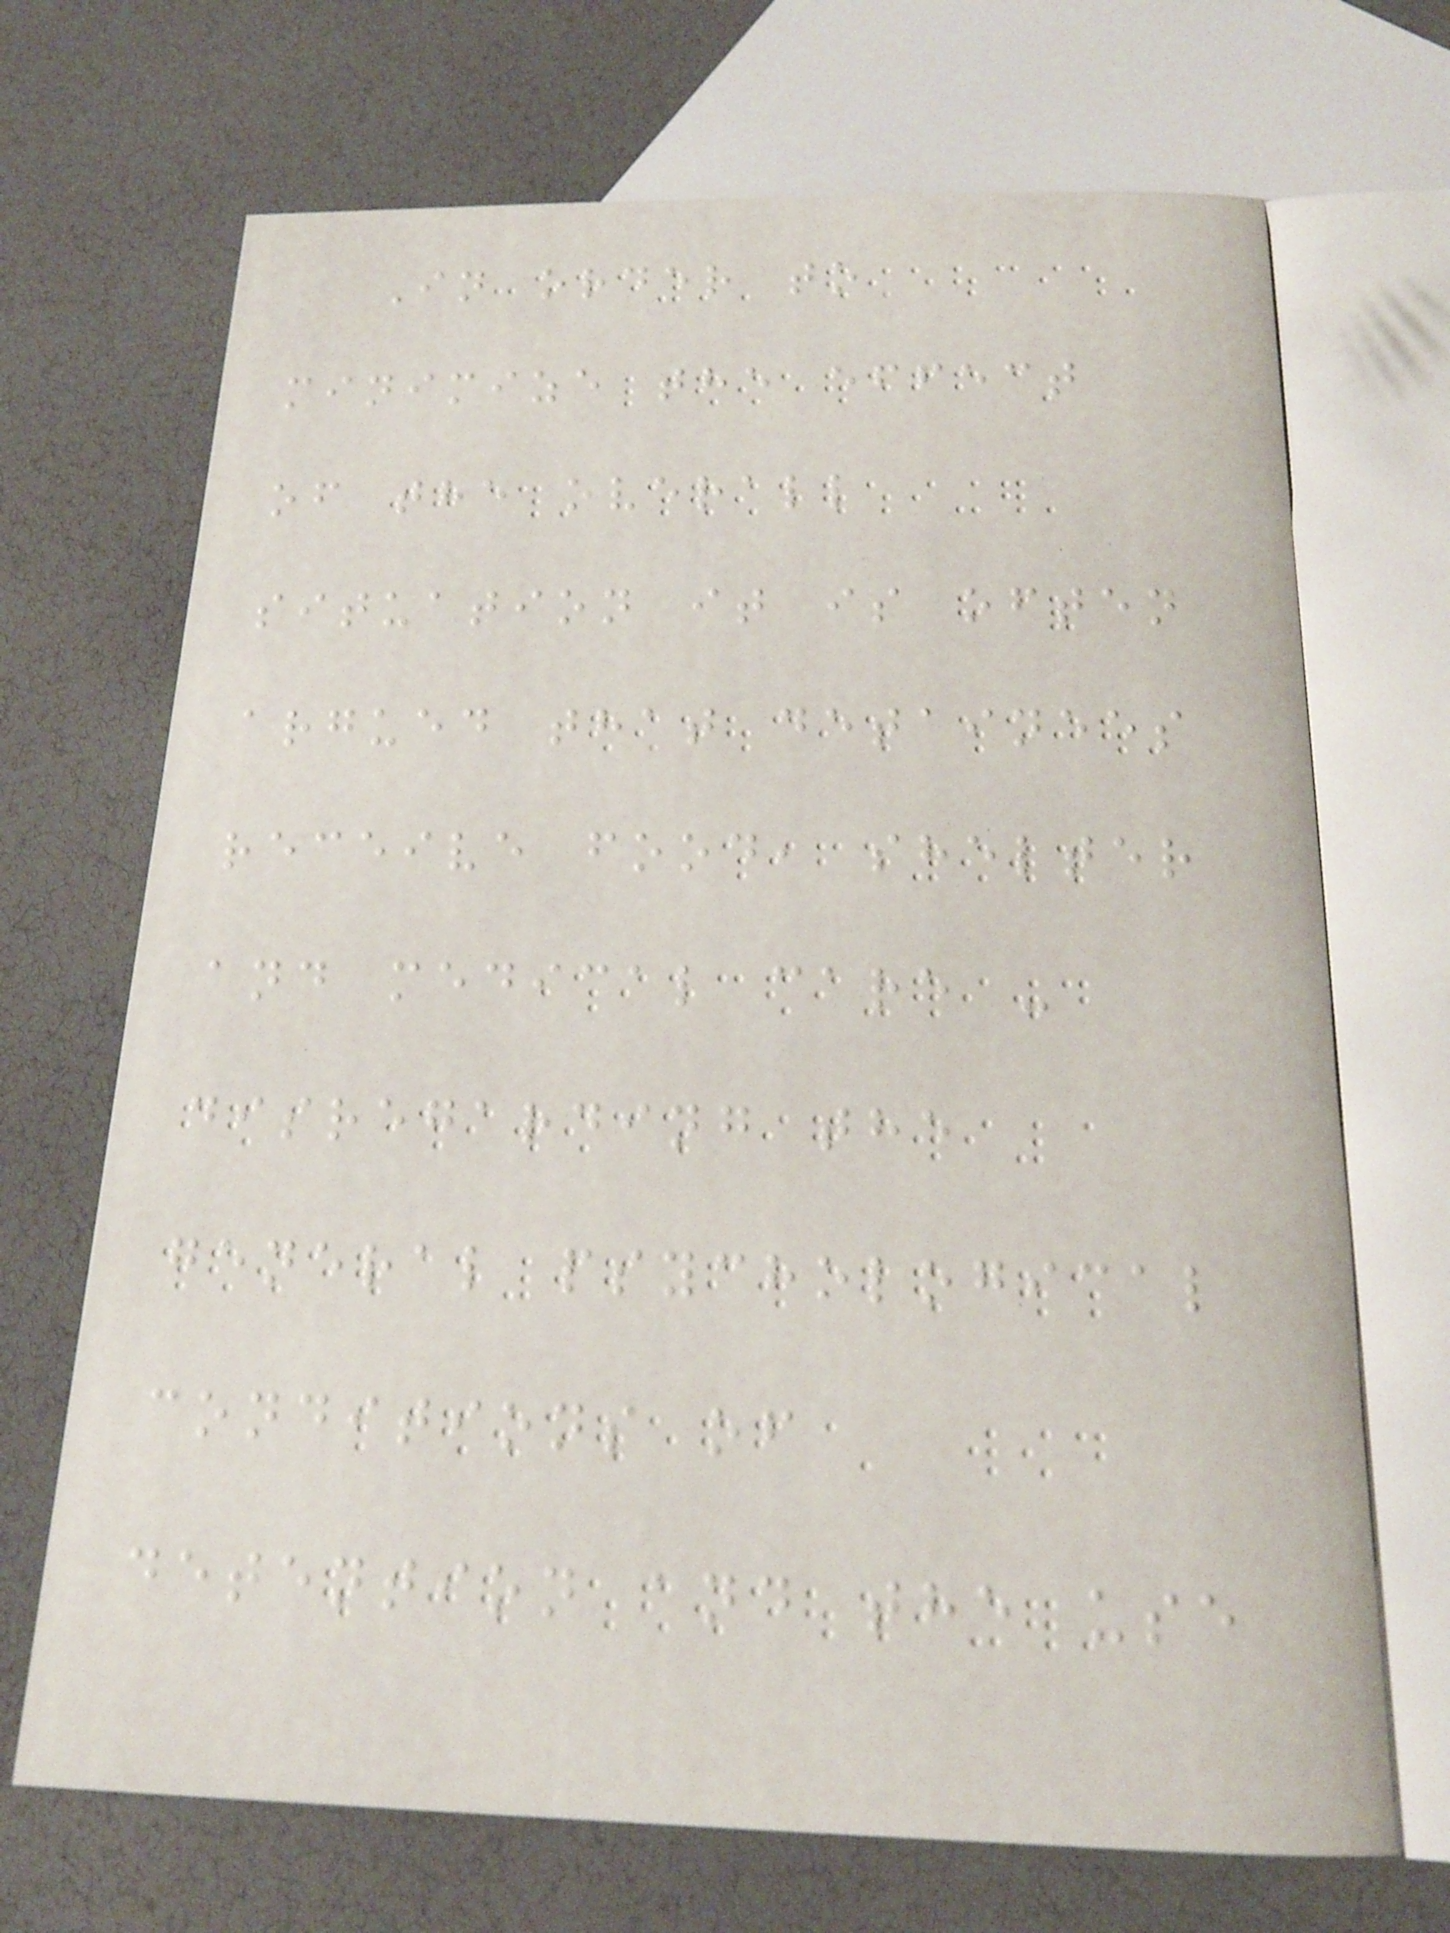In order to
minimize the effect
of the overall
situation it is often
argued that detainees
receive food, shelter
and medical care -
disregarding the
general psychological
conditions of
detention and the use
